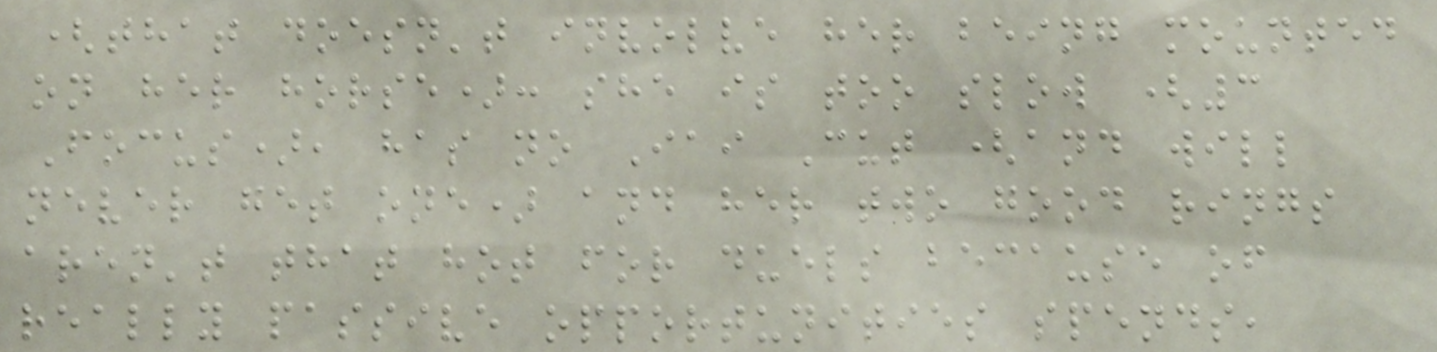(that doesn't involve her being mounted
on her horse): she is too slow (3
Focus), has no Iai Cut (and will
never get one) and her two good rings
aren't that hot for duels because of
really passive opportunities spends,
